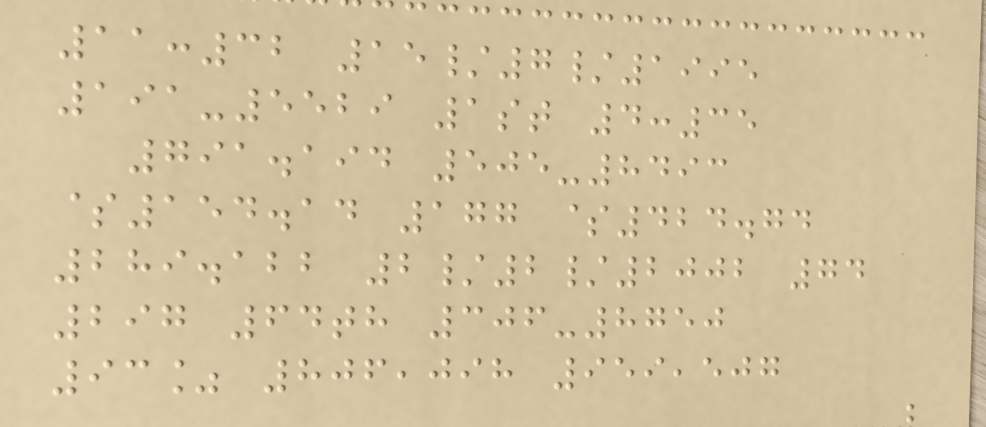11:32 15/7/1995
191-5529 1st 4:35
791.194 505-8493
$154.14 177 $424.74
289.122 2/2/2002 74
297 64th 306-8750
93% 806,098 959,507
